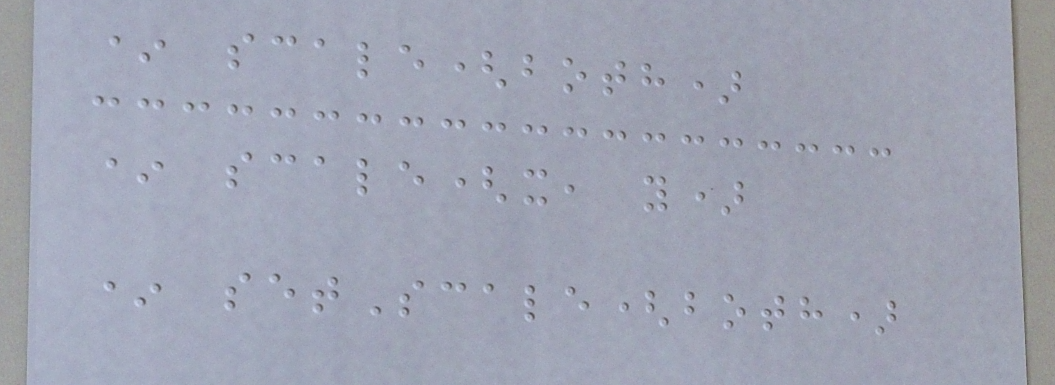* scale(both)
* scale(x, y)
* setScale(both)
